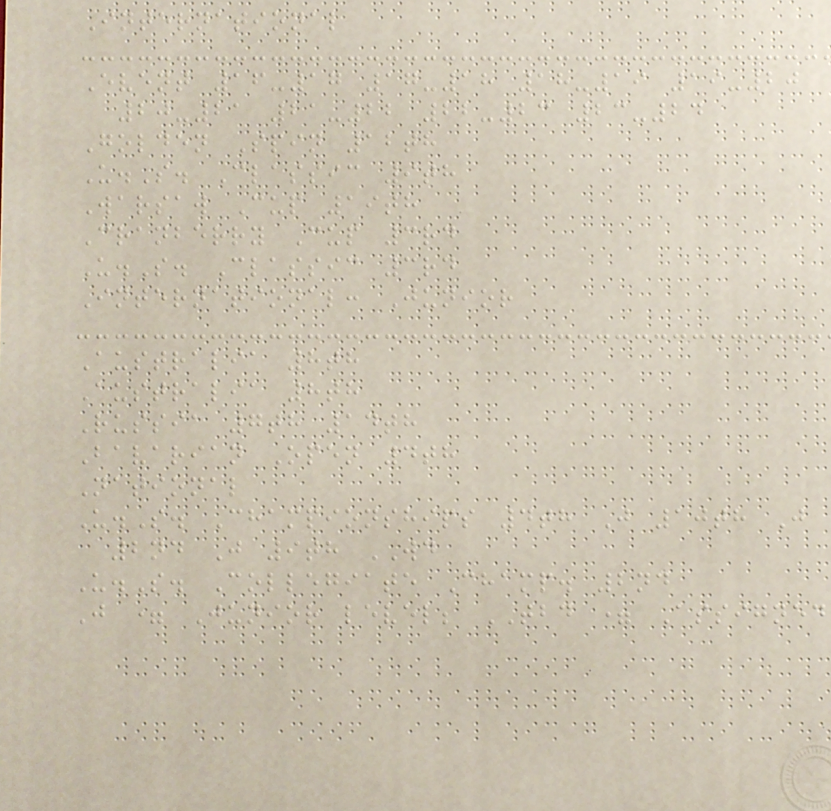International
Event 16-17 17-18 18-19 19-20
20-21 21-22 22-23 23-24
Golden Spin 12th
U.S. Classic 9th
Warsaw Cup 19th
Cranberry Cup 3rd
U.S. Classic 3rd
International: Junior
Australia 8th
Australia 8th
Russia 7th 14th
Bavarian Open 4th
National
U.S. Championships 4th J 10th J
2nd J 9th WD
U.S. Collegiate Champ. 2nd
J = Junior level; TBD = Assigned
